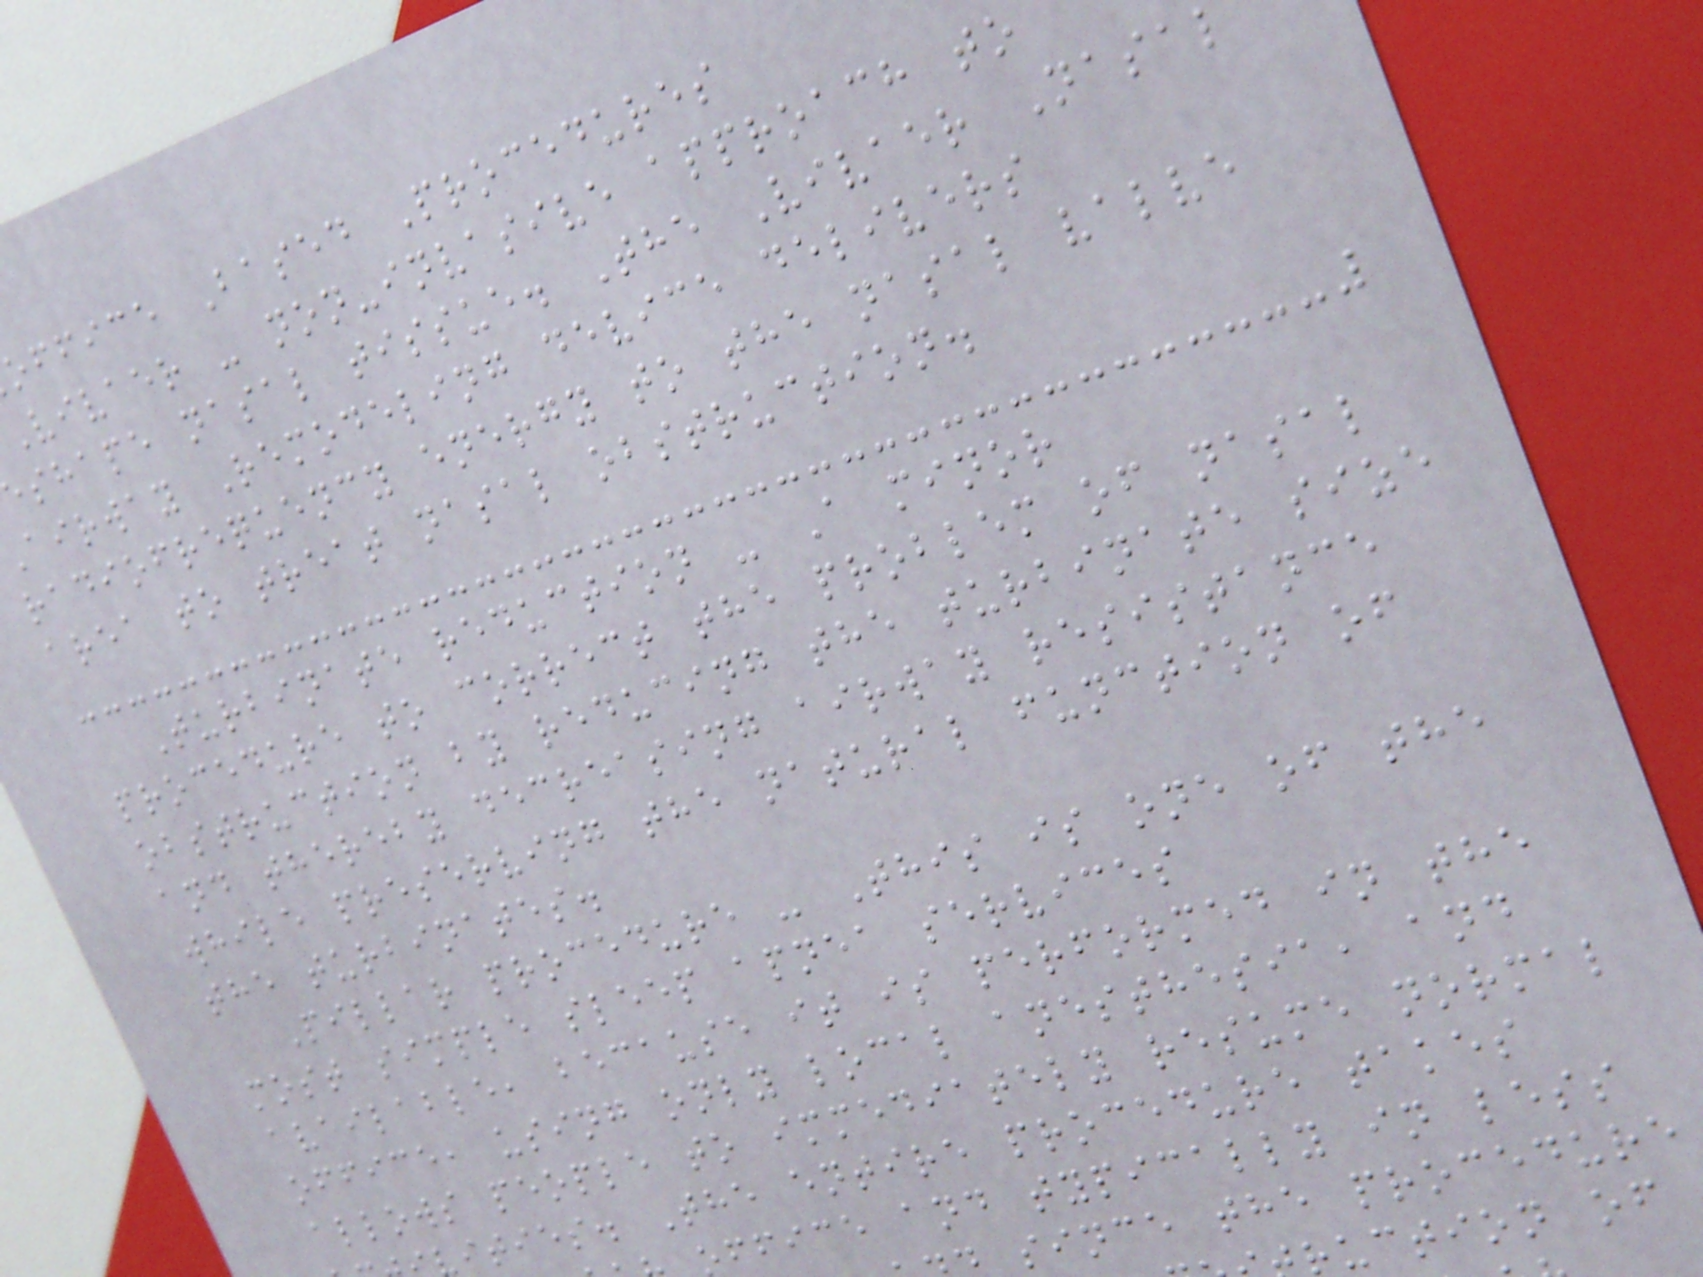office Based Procedures
Vivaer - non-invasive approach to
shape nasal tissue. The Vivaer Nasa
airway Remodeling device delivers
radiofrequency energy to the nasal valve
area to treat nasal obstruction.
Turbinate reduction - A minor
procedure to correct the problem of nasal
obstruction by reducing the turbinate size
and thereby decreasing airway resistance
while preserving the natural function of
the turbinates.
Pillar procedure - This is one of the
most simple sleep apnea services
available, because it is performed in the
office, using only local anesthesia, and
allows people to immediately resume normal
ities. The entire procedure takes
ffice and typically in less
since the procedure
